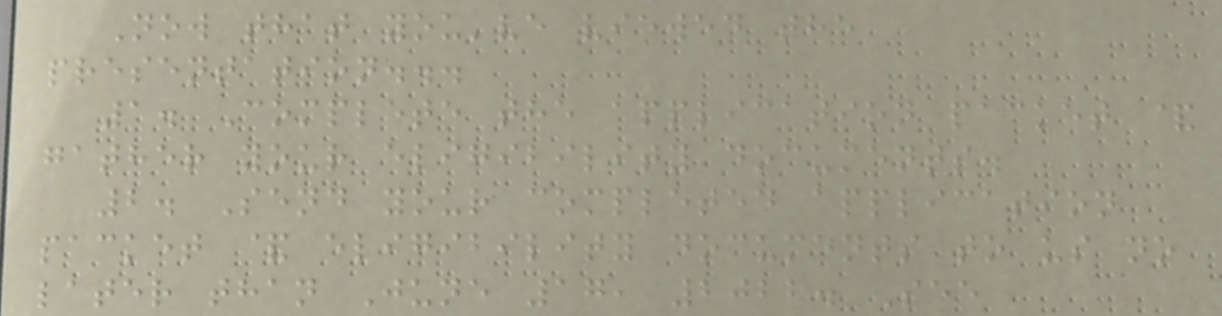Now that you've viewed the
presentation...
1. Complete the application packet &
gather your eligibility documents.
2. Send your completed application
packet & eligibility documents to us no
later than June 17, 2022. See
